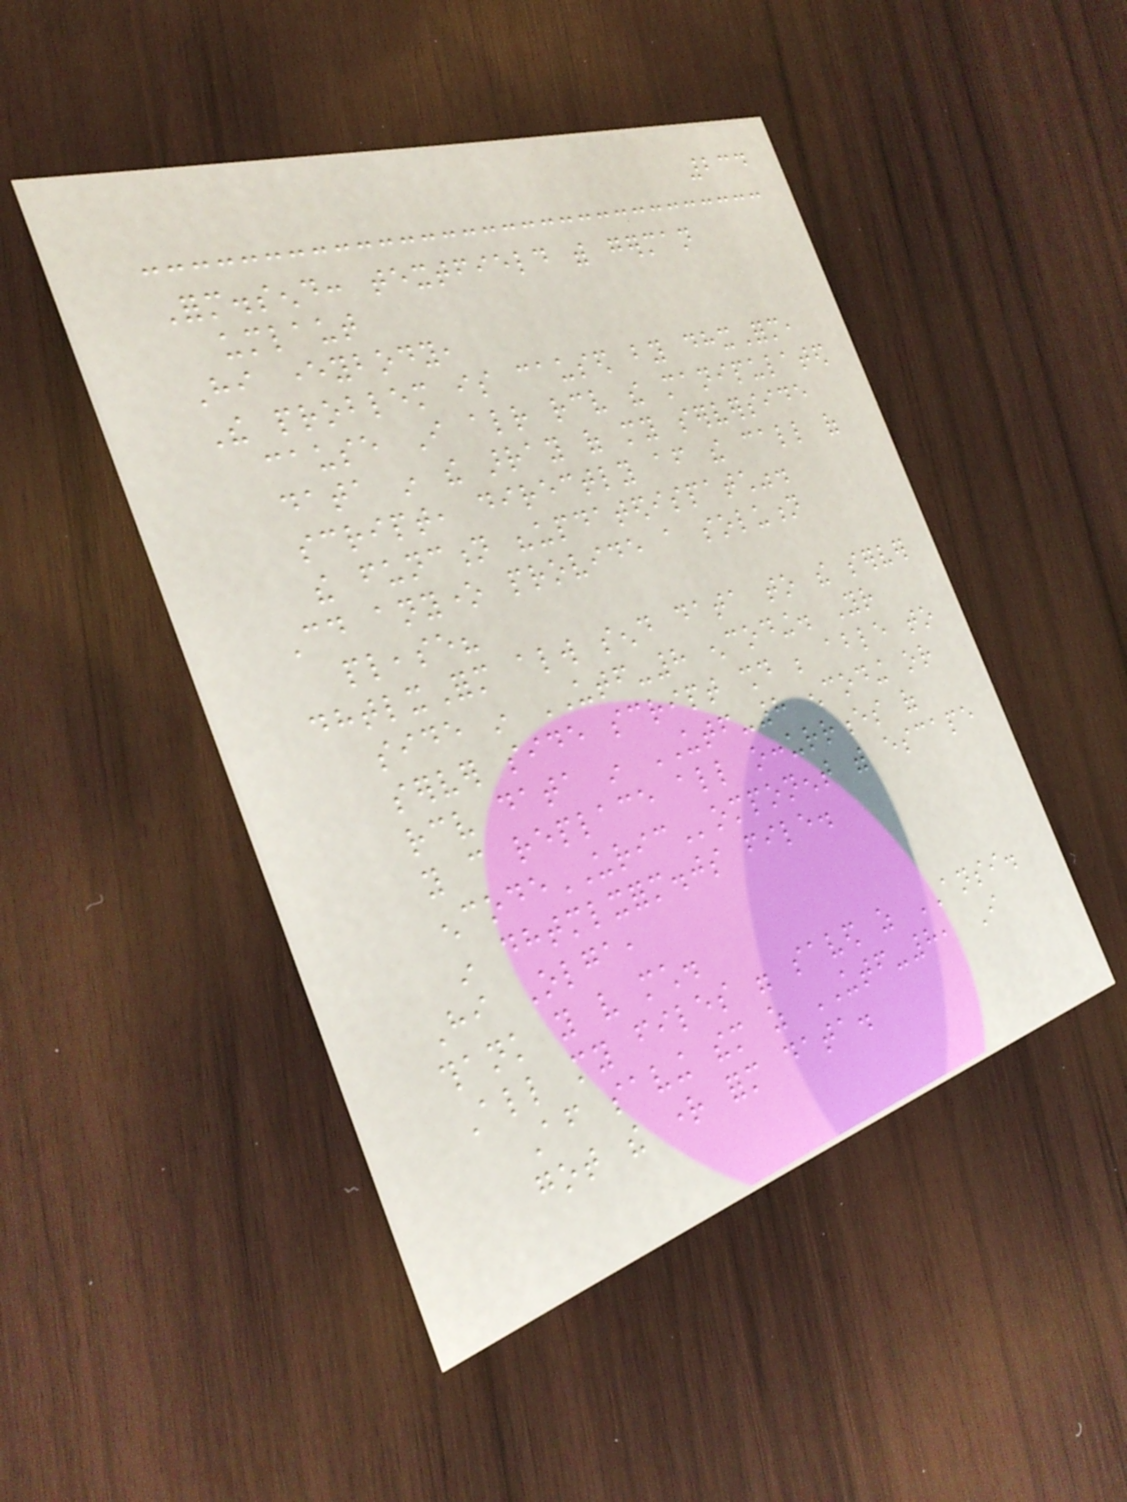234
Form.send: textfield with german
umlaut
Hi everybody,
The problem is caused by dhxForm,
cause I already receive the manipulated
data in the array of my serverside
script, directly after the call of
the function "updatedispatch".
Could anyone provide a solution
please?
dhtlxForm always send data to the server
side in UTF-8 encoding. Your
server side script should be able to
receive data in UTF-8 encoding or
you can replace all occurrences of
encodeURIComponent with escape
in dhtmlxform.js file.
Hi Olga,
thank you very much.
All my files were saved as ANSI.
After saving them as UTF-8, I
got the right form data.
